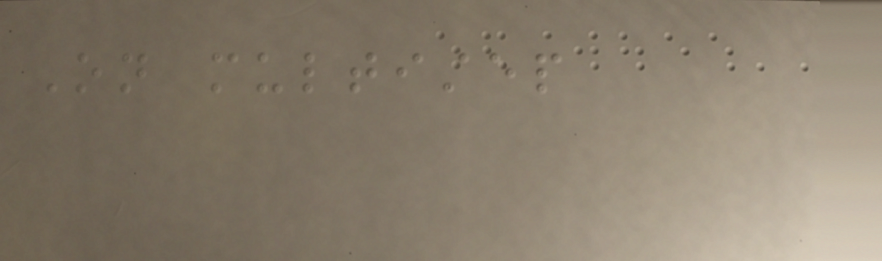On multistep
